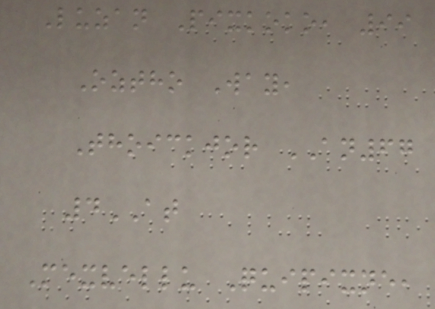Luzan Pixkoko, 99
Oztho Way,
Thoickjor AN67
4AT
Mexvellu Quipixne,
